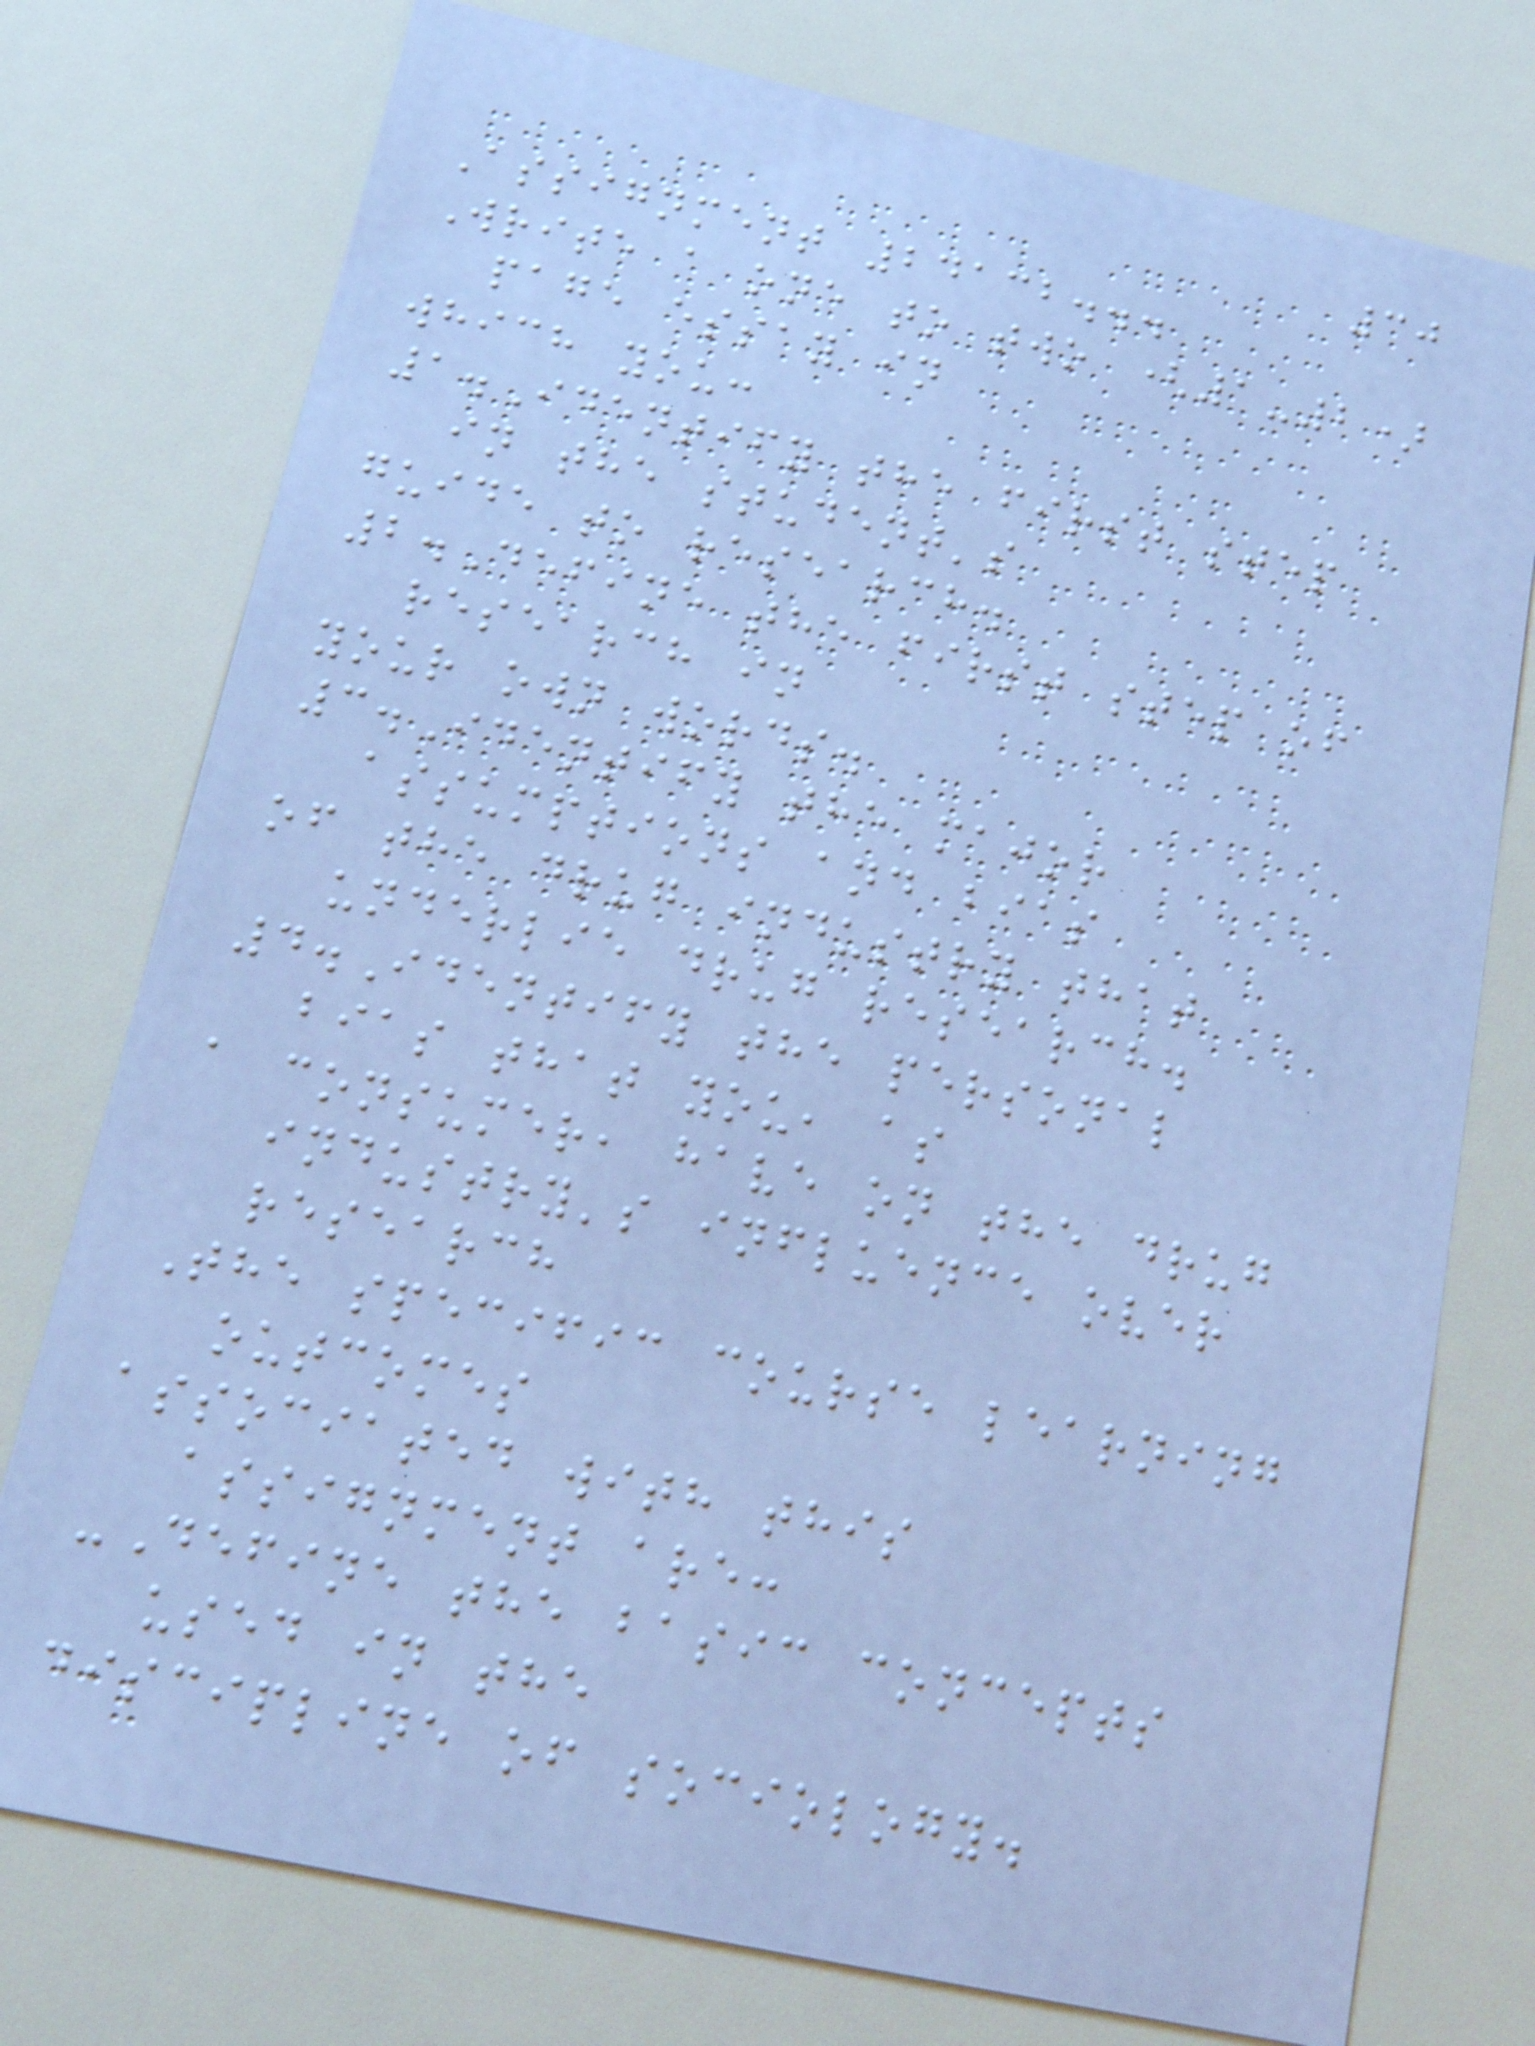30
Assignment 24132...
Write a one to two (1-2)
page essay in
which you:
1.Identify the first step
in the student's
guide to research.
2.Define the first step of
research in
your own words.
3.Identify the major
assumptions and bias
of the drug industry that
underlie drug research.
4.Identify the personal
bias that you, as
a consumer, have on the drug
industry's influence over
research
The specific course learning
outcomes
associated with this
assignment are:
-Define the basic concepts
used in the
discipline of sociology.
